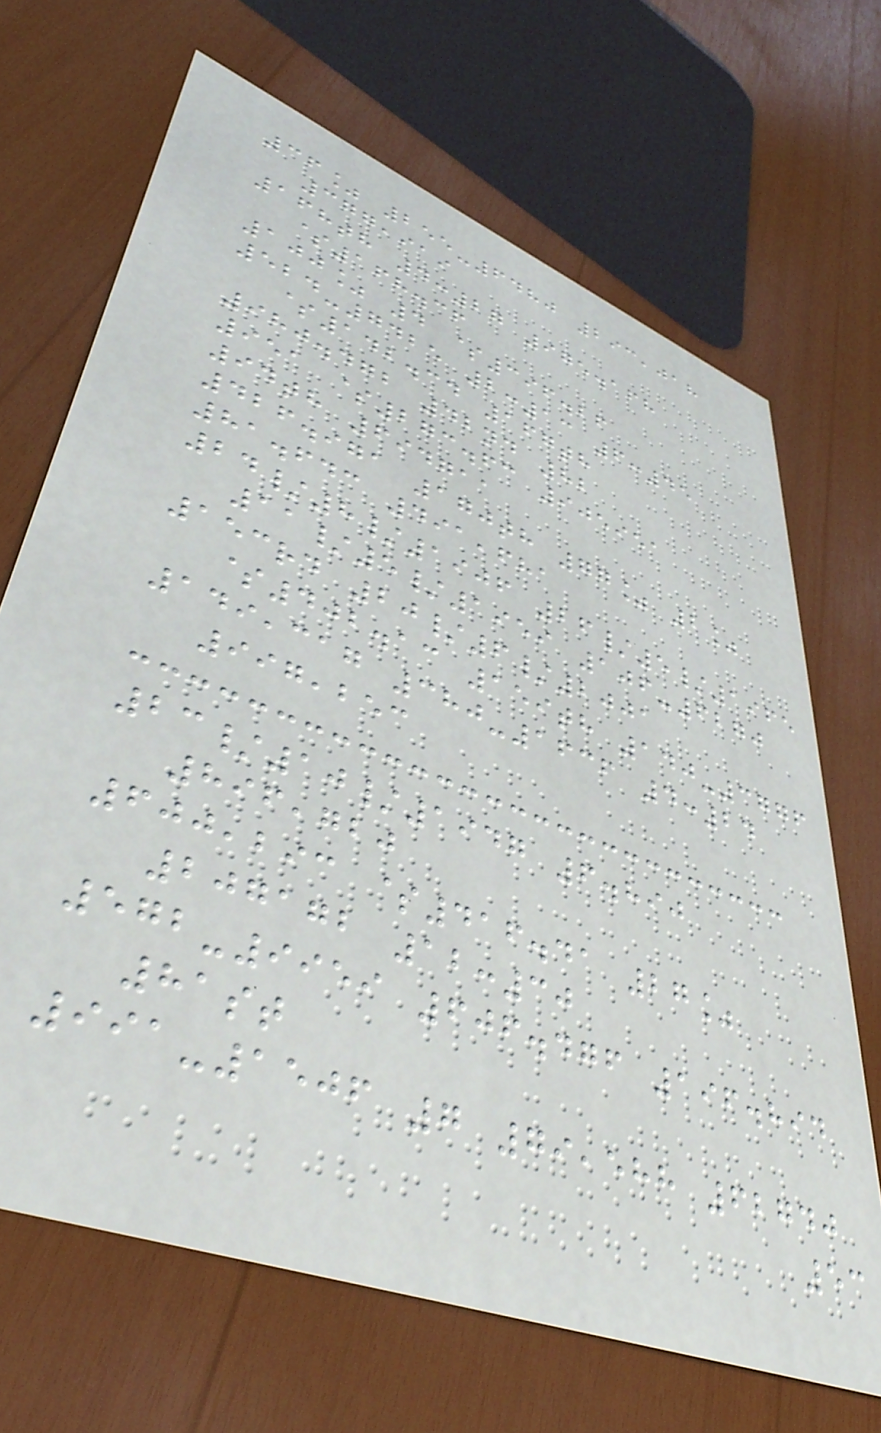36% 255-6480 293,018
377,919
168th 4:27 975.168
$168.36
100% 4 $396.26
524-7425 2:13 6:45
$142.34 167th
980.472 42nd 82
951 $273.63 905951
94th 694711
426.971 170th 77% 2%
81.643 491,681
24/8/1906 26/5/1965
11/5/1959 106-6270
153rd 20/6/2001
$402.13 159th 140-3776
149,317 380-1636 4:24
997,253
23/10/1947 6.890
896,720
600,293 $416.41 27%
207172 12:30
572-9959 606.476 196.894
81st
991-1506 7 79,588 62740
53
